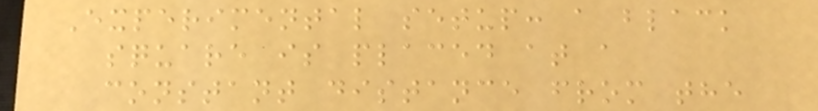Experimental setup: a black
square is placed at a
constant distance from the
